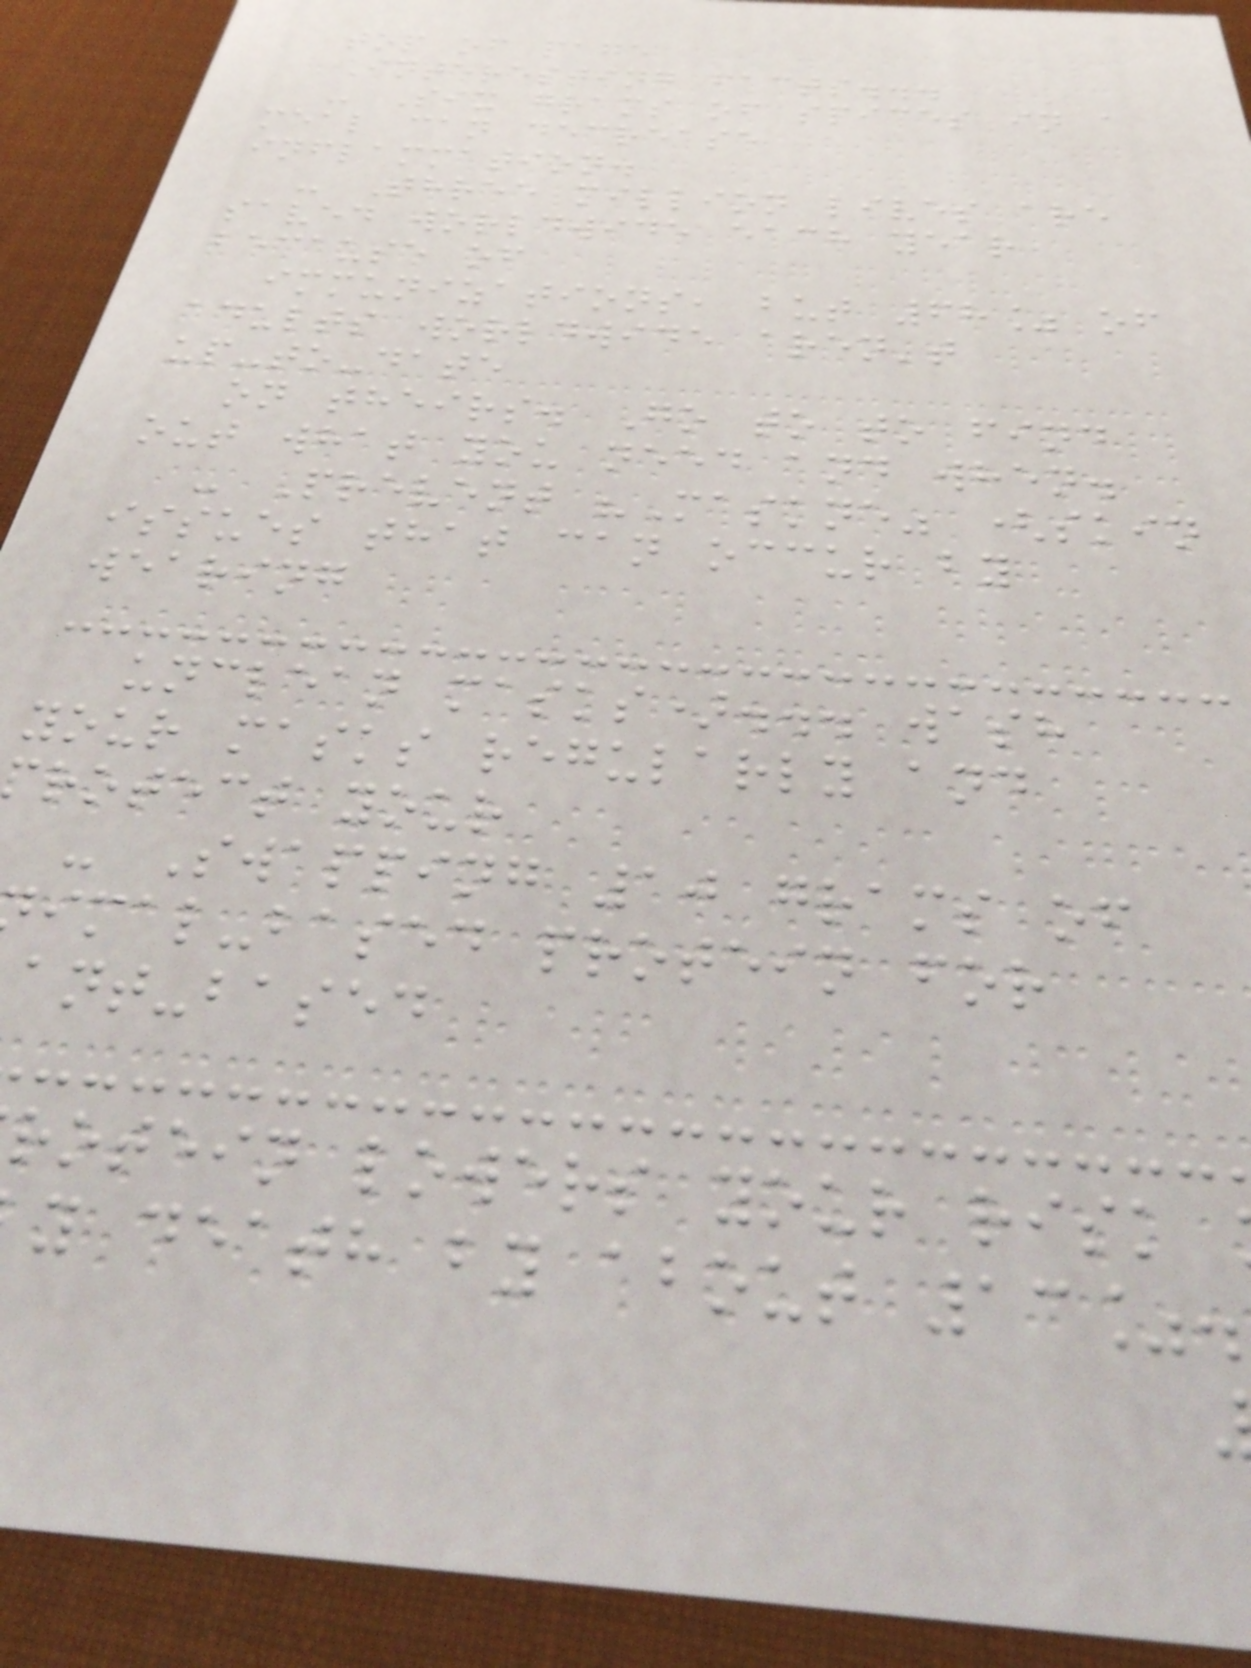top of page
Interesting facts...
- Six grams of spices in a
meal can decrease
inflammation.
- Three million lives are
saved worldwide each year
because of
immunizations, but 68% of
adults worldwide aren't
up-to-date
on theirs. Go to to find
out what you need and when.
- Prevent "Maskne" (skin
issues that can occur by
wearing
unclean masks)... wash
your masks regularly and
rotect your
- Swapping 10 grams of
imal-based protein for
ant-based
rotein lowers your risk
y death by about 13%.
